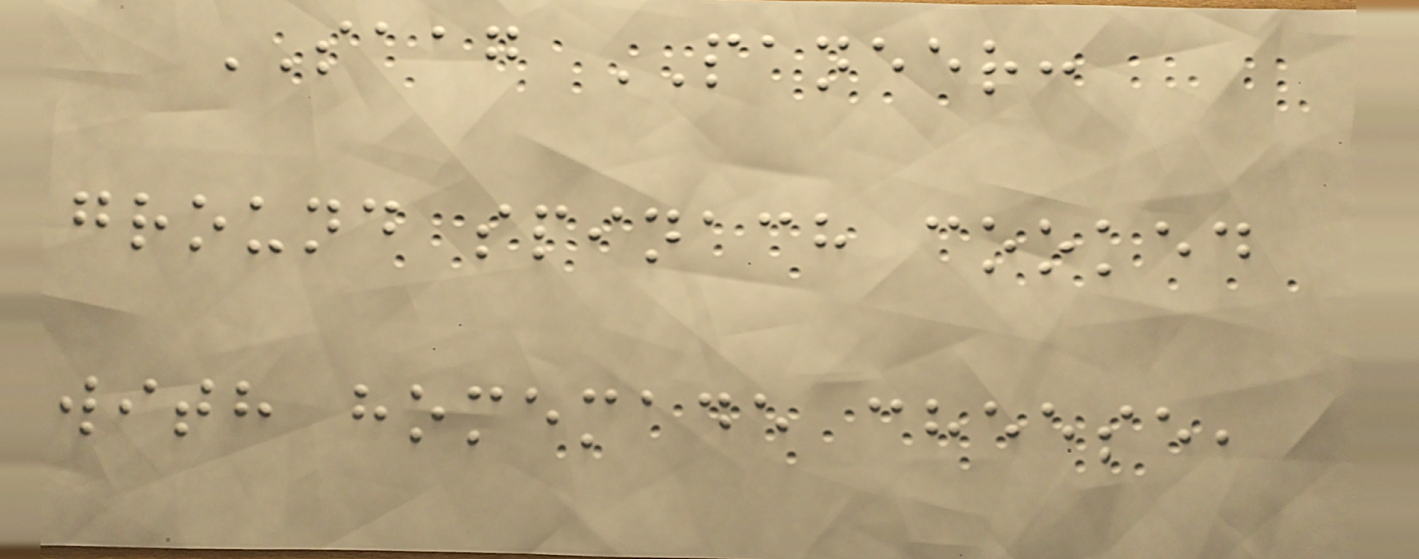SAAG PANEER:
ground spinach cooked
with homemade cheese,
